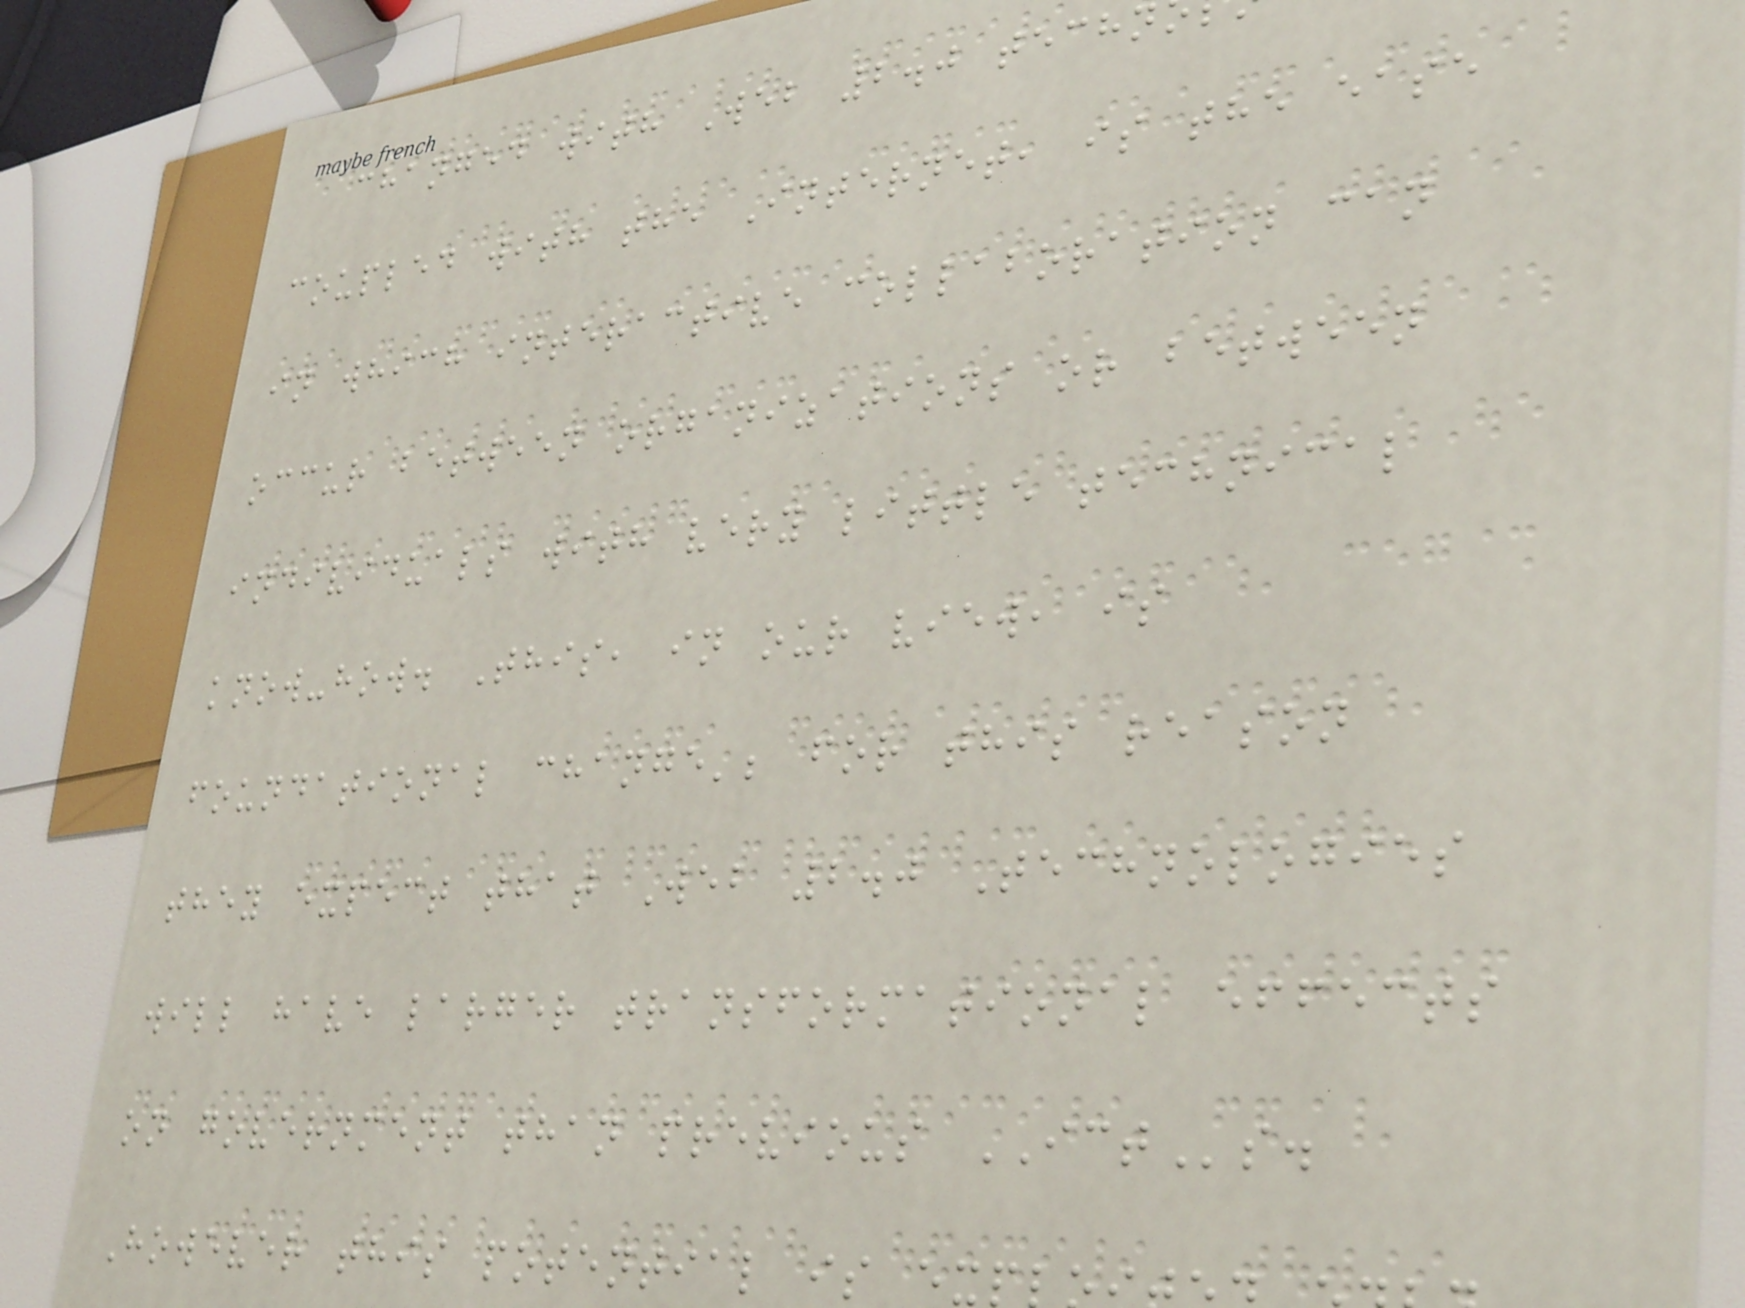changed with Web 2.0 techn
coupled with the Internet, is the ease
in which interactive collaboration can
occur between organizations or between
individuals with very little technical
know-how. This, in our view, is
foundational change'; for this reason
they expect that Web 2.0 Technologies
will have larger transformational effects
on government than previous ICTs.
However this potential is ex
